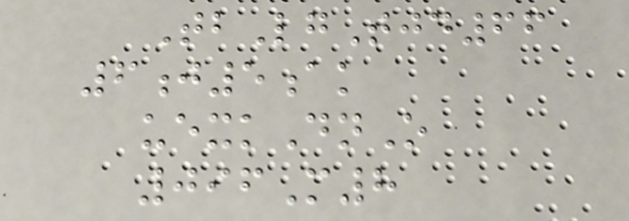TbLgTjd66
6j5ak
uexkDnO
096M8
